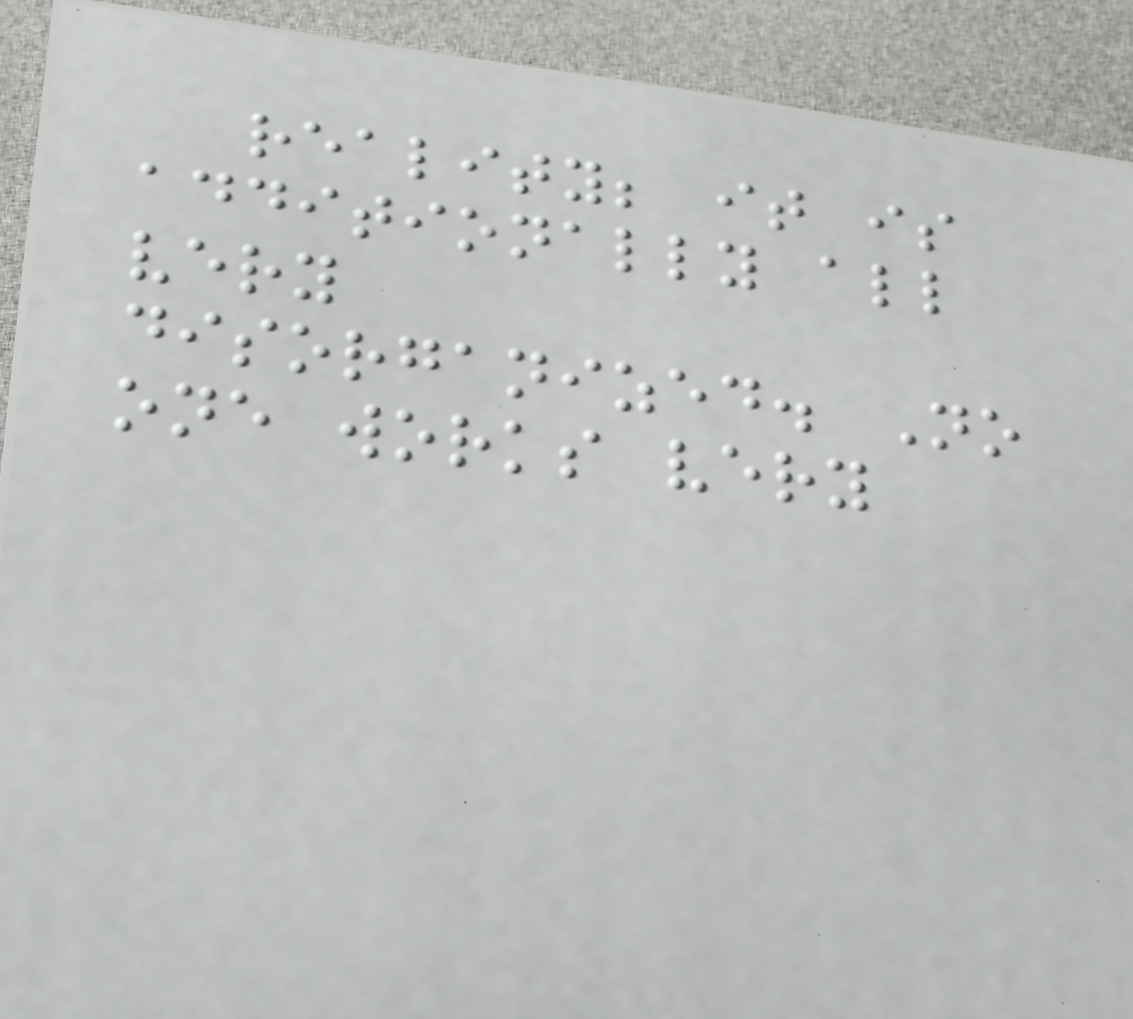reality; it is
additionally all
very
disorganized. No
one works very
